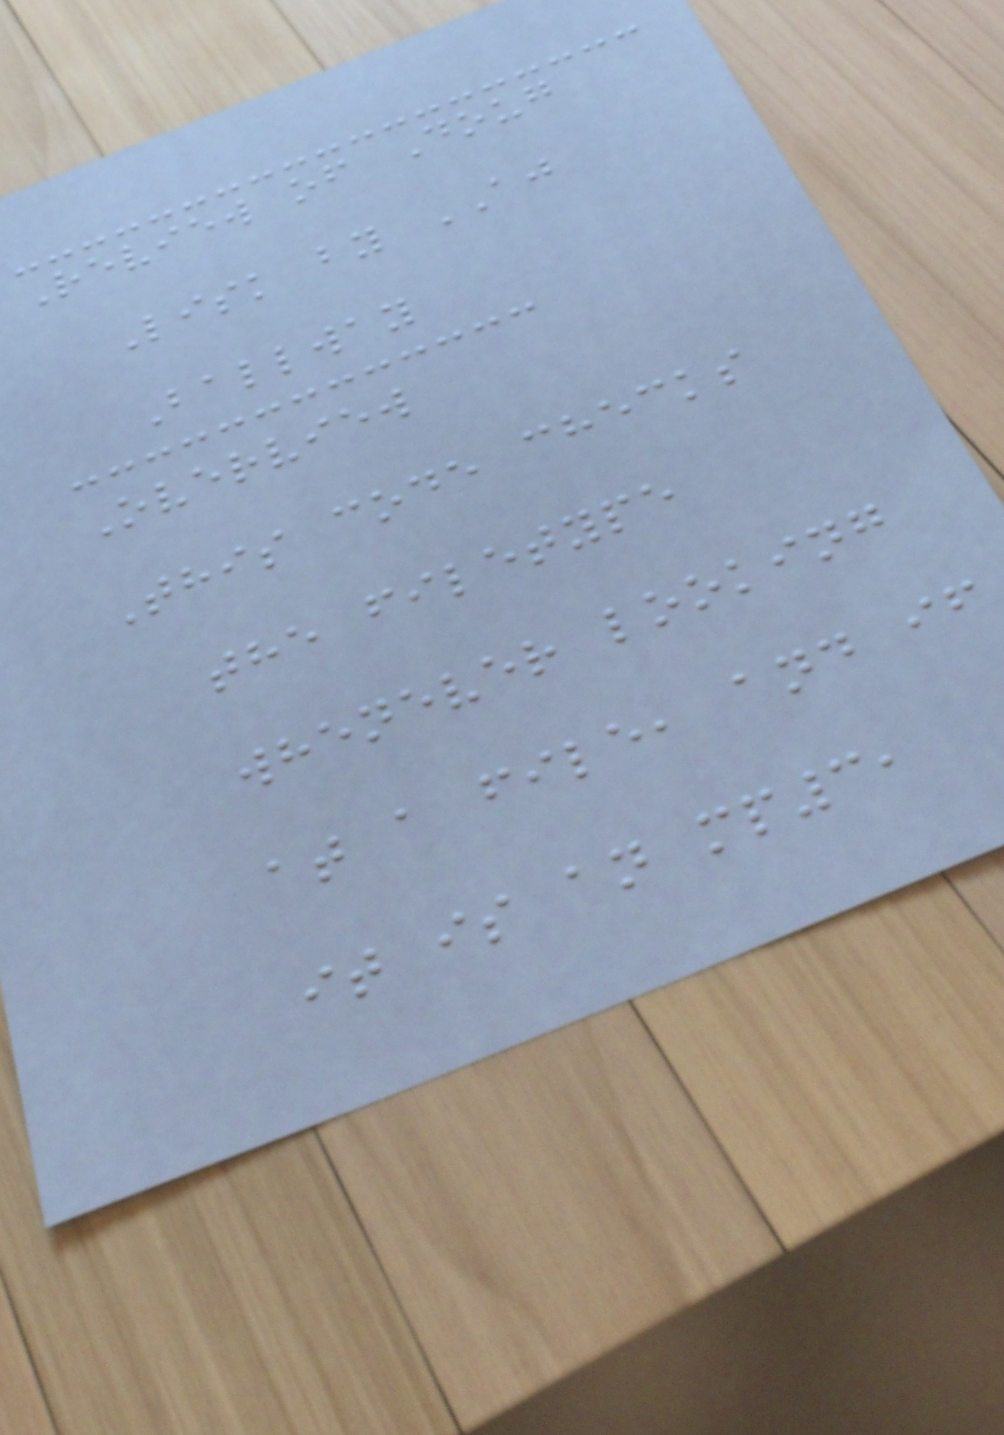Review of Doug
Lisk by AJ
Ballway
Overview
This code checks
the filetype
whenever looking
at a file, and if
it is an mp3,
